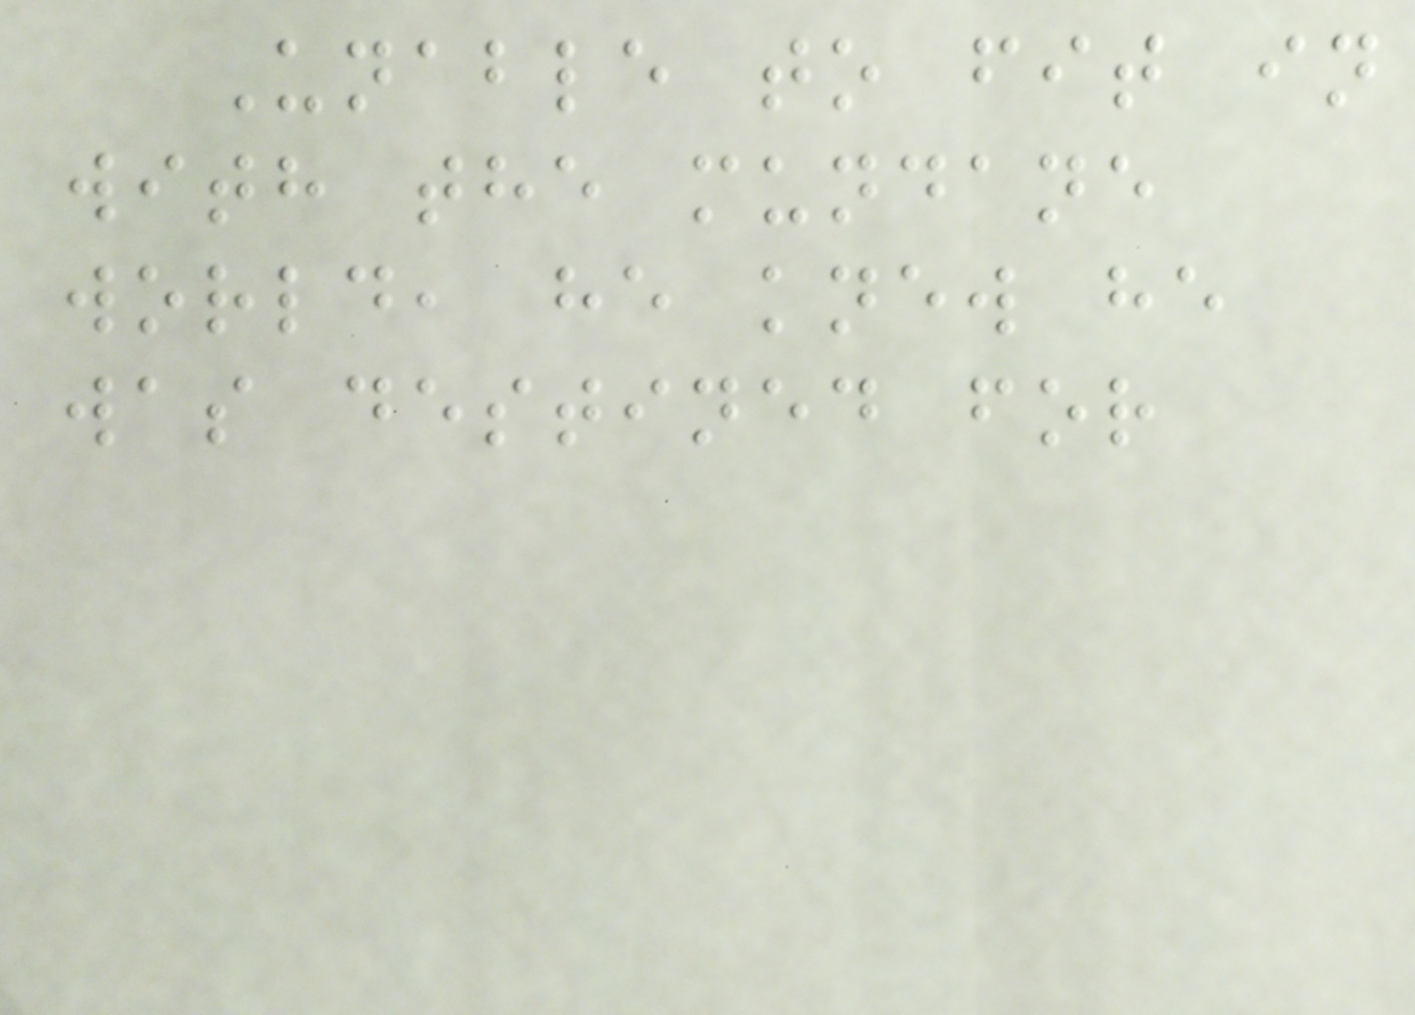Unable to fit in
with the mundane
world, he knew he
was destined for
